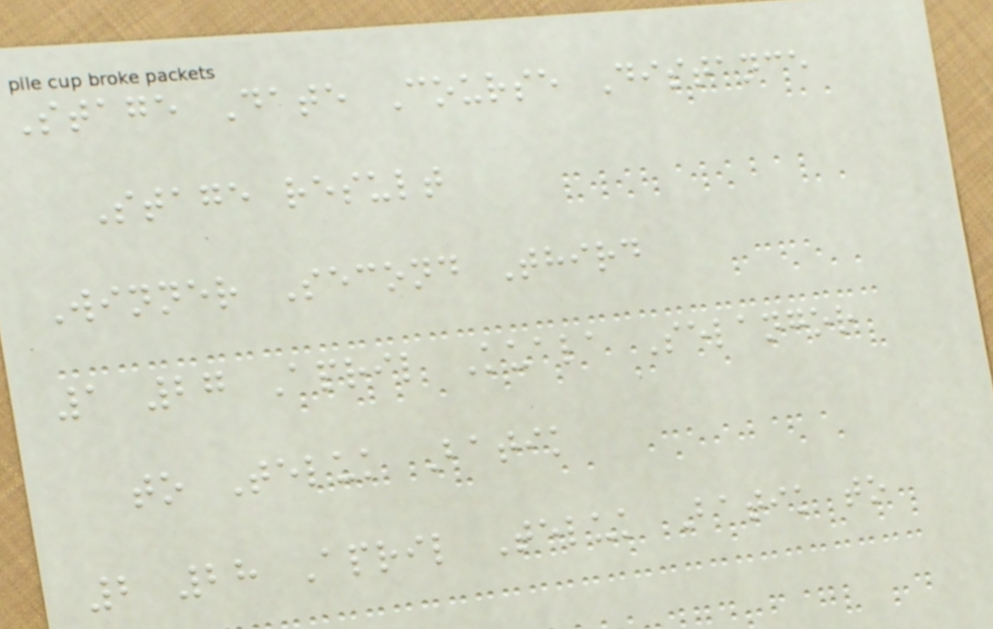Stage Date Course Distance
Stage result
Winner Second Third
1 27 April Kuala Selangor
to Teluk Batik
2 28 April Teluk Batik to
